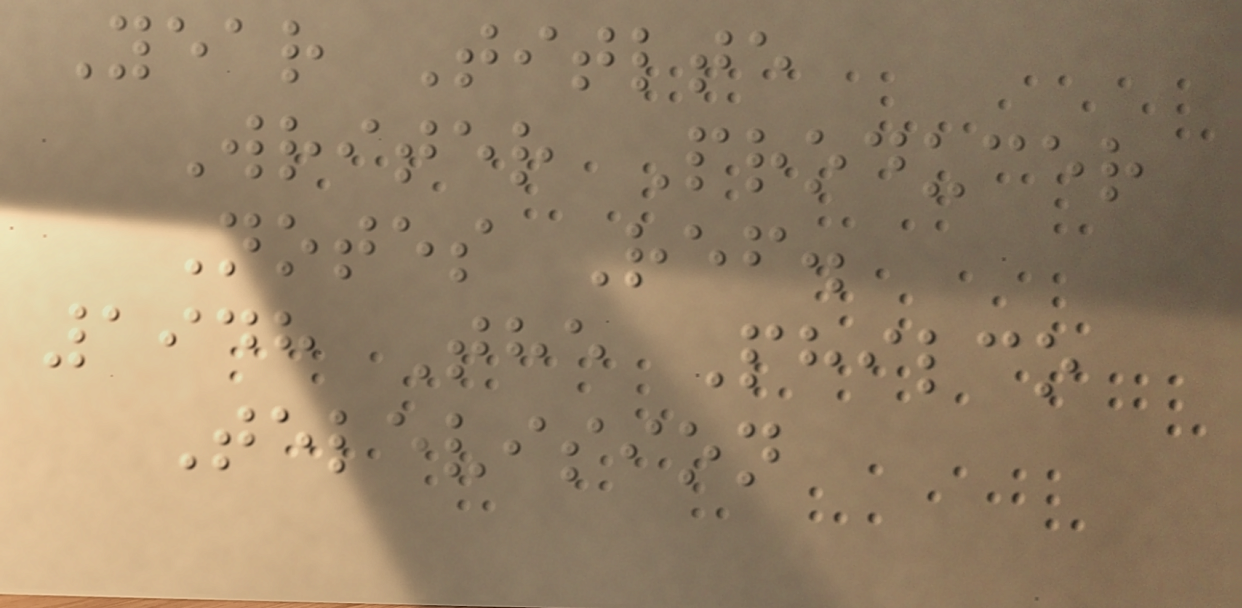Year Titlte
Writer Producer
Notes Ref.
1948 The Philco
Television
